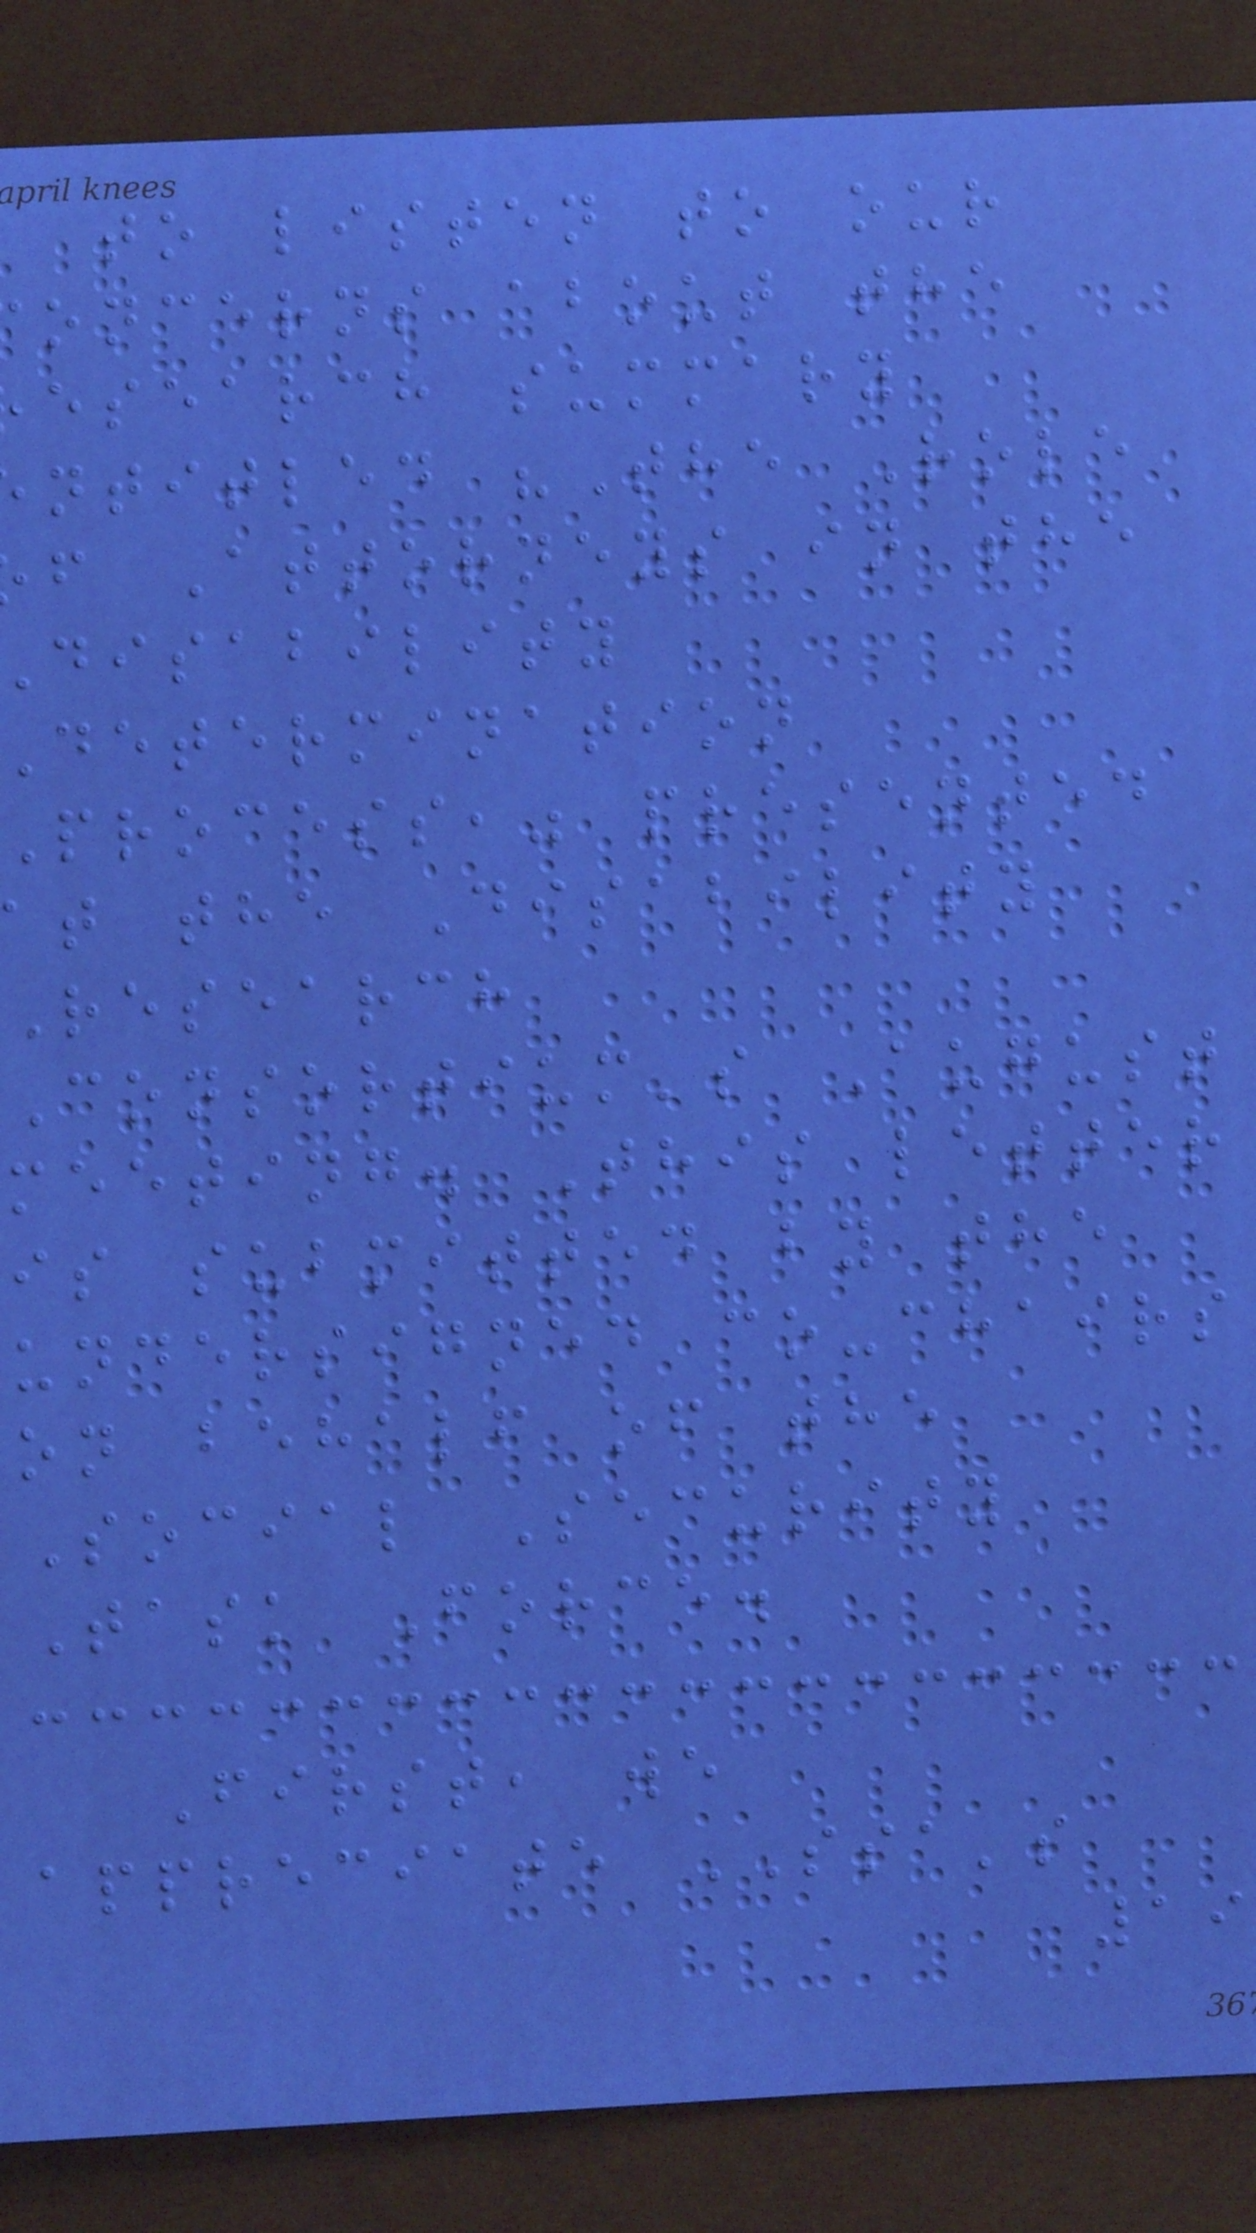to listen to our
oncerns about the
esearch summary
ntitled "The Role
f Attorneys in the
disability
determination
process," presented
at the Disability
Research
Consortium's August
meeting. This letter
is submitted by the
undersigned co-chairs
on behalf of the
Social Security
Task Force.
First, we
appreciate SSA's
19
